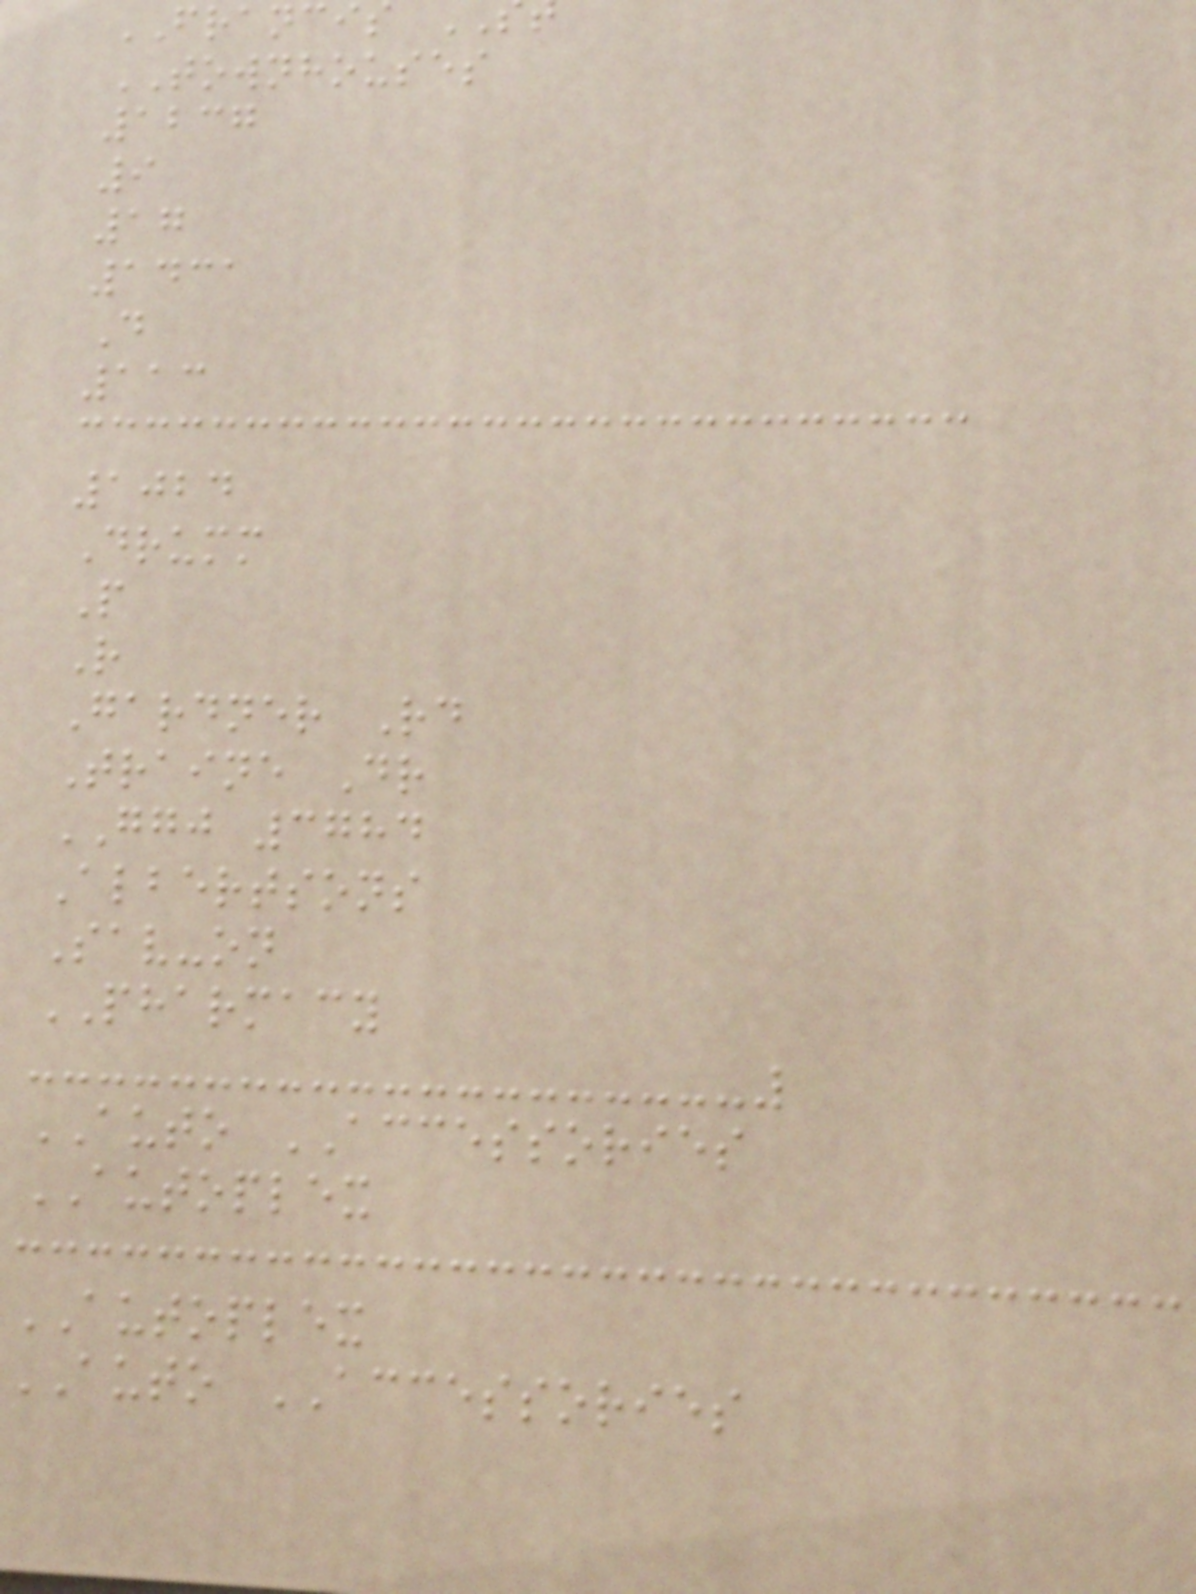FRANCIS
TOWNHOUSES
1237
9
17
1431
D
113
1024
Drumm
P
R
Gardner Rd
Traine Dr
GGJ 3784
Albertsons
Sav-on
PHARMACY
AUTO ACCESSORIES
AUTOPLEX
AUTOPLEX
AUTO ACCESSORIES
